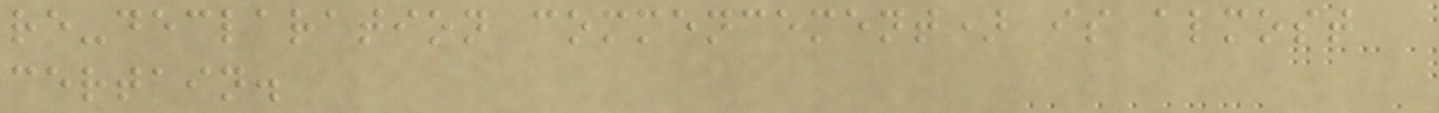re-declaration commencement) is almost
certain.
